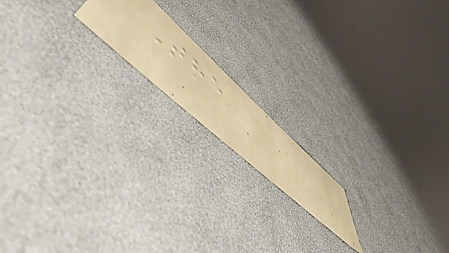The
